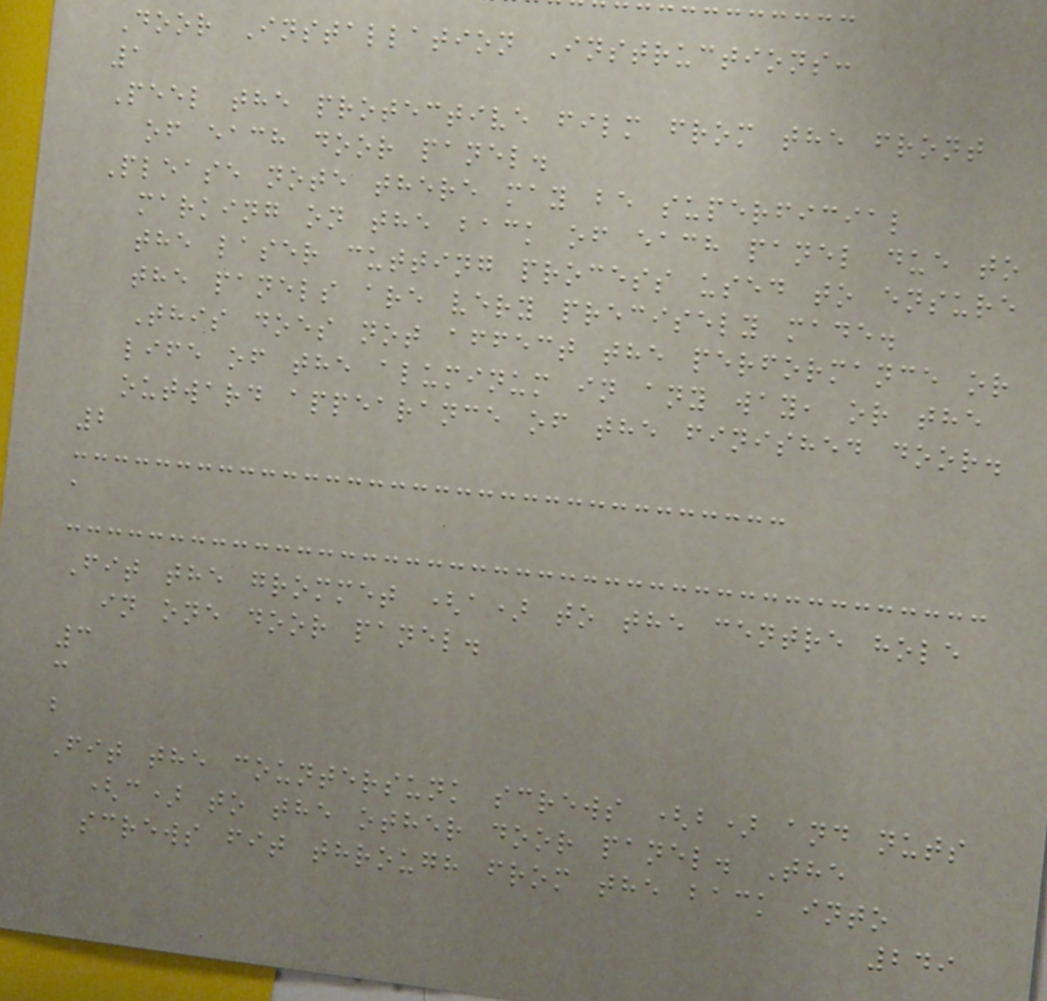Door Installation Instructions:
1
Peel the protective film from the front
of each door panel.
Please note there may be superficial
marking on the back of each panel due to
the laser cutting process used to ensure
the panels are very precisely made.
This does not affect the performance or
life of the aluminum in any way, or the
outward appearance of the finished door.
2
a
Fit the grommet (a) to the centre hole
in one door panel.
3
c
b
Fit the countersunk screws (b) and nuts
(c) to the other door panel. The
screws fit through from the back into
249
